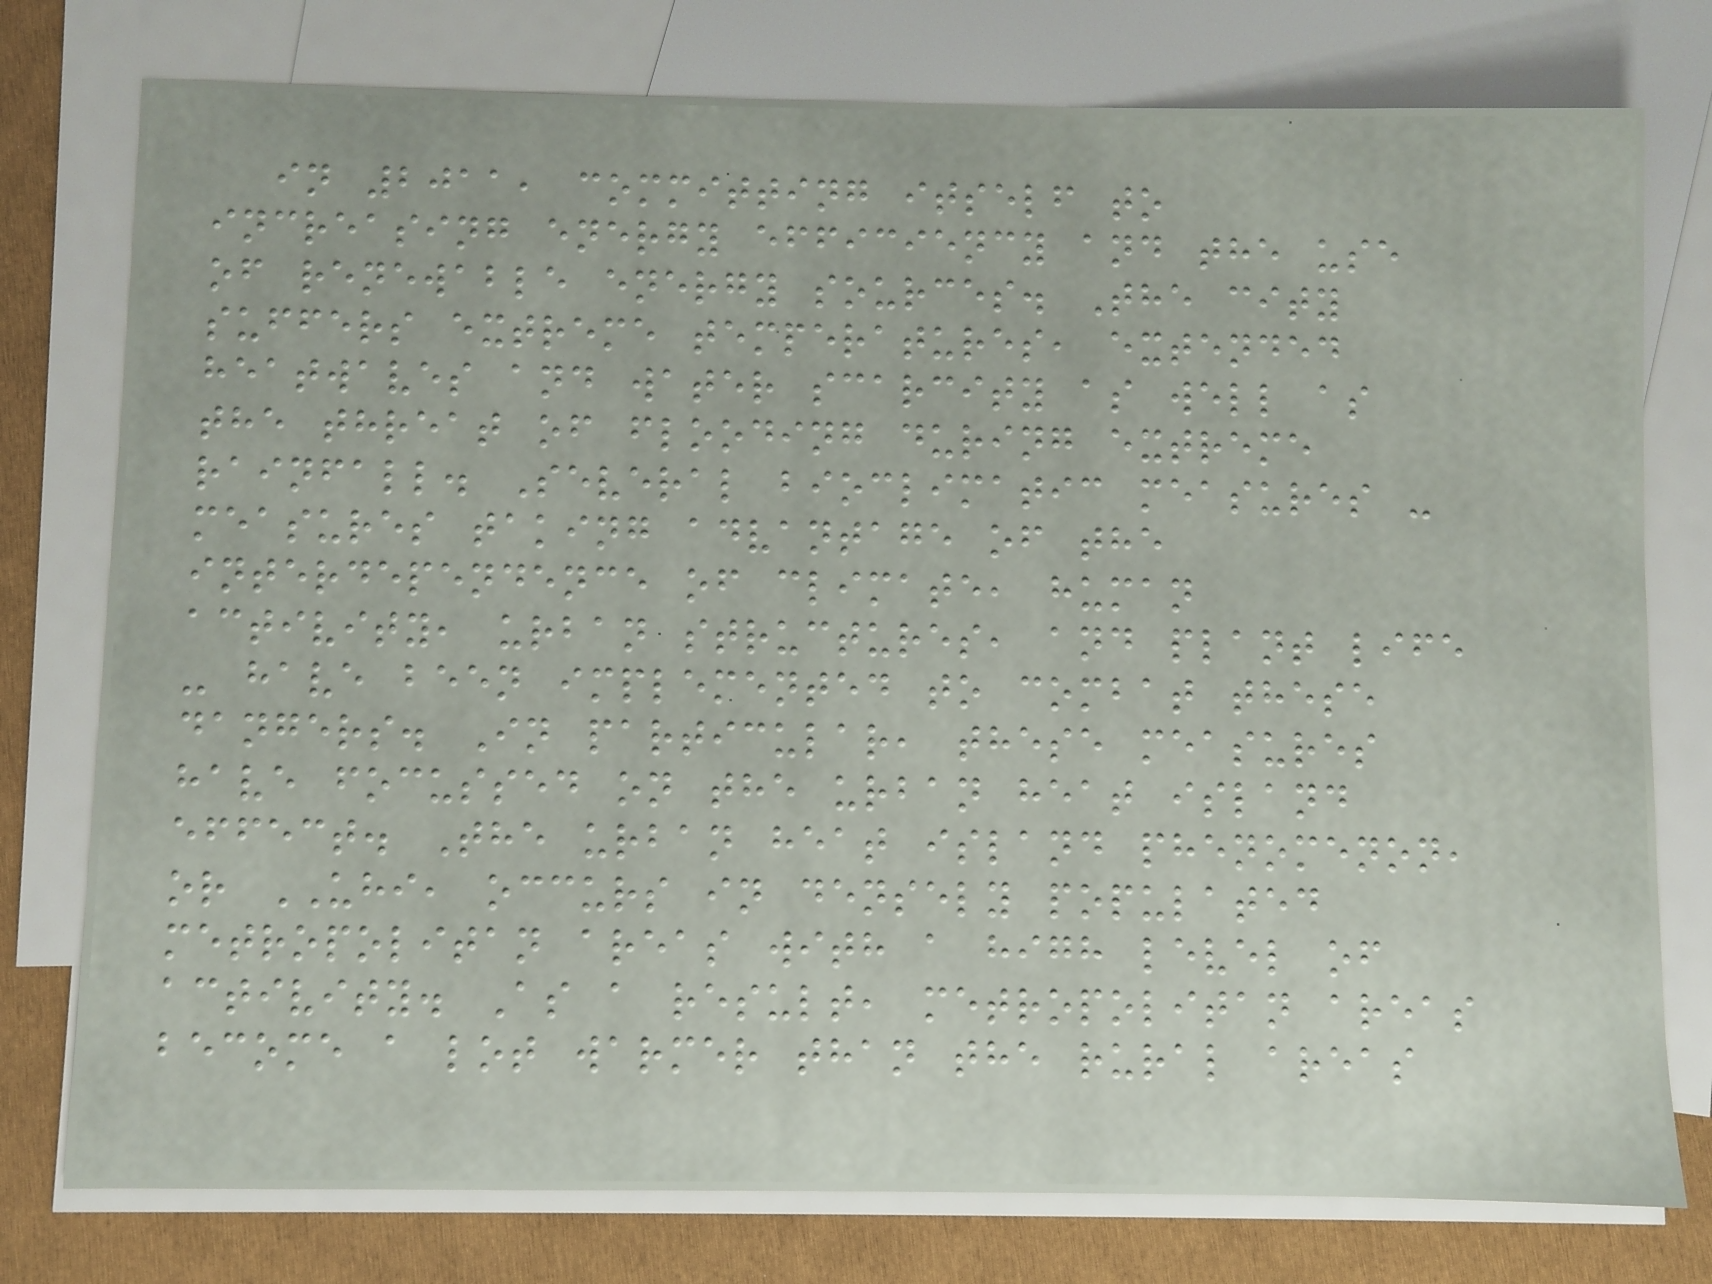in 2011, committing itself to
increasing energy efficiency and the use
of renewable energy sources. The city
suffers extreme temperatures, extended
heatwaves and water scarcity as well as
the threat of flooding during extreme
rainfall. Several bioclimatic measures -
measures taking advantage of the
interdependence of climate, human
activity, urban structures, and plant life
- have been implemented to combat these
dangers. In particular, these measures
have focussed on the urban heat island
effect. The urban heat island phenomenon,
or UHI, occurs in densely populated
metropolitan areas with a high level of
activity. As a result, metropolitan areas
become a lot warmer than the rural areas
